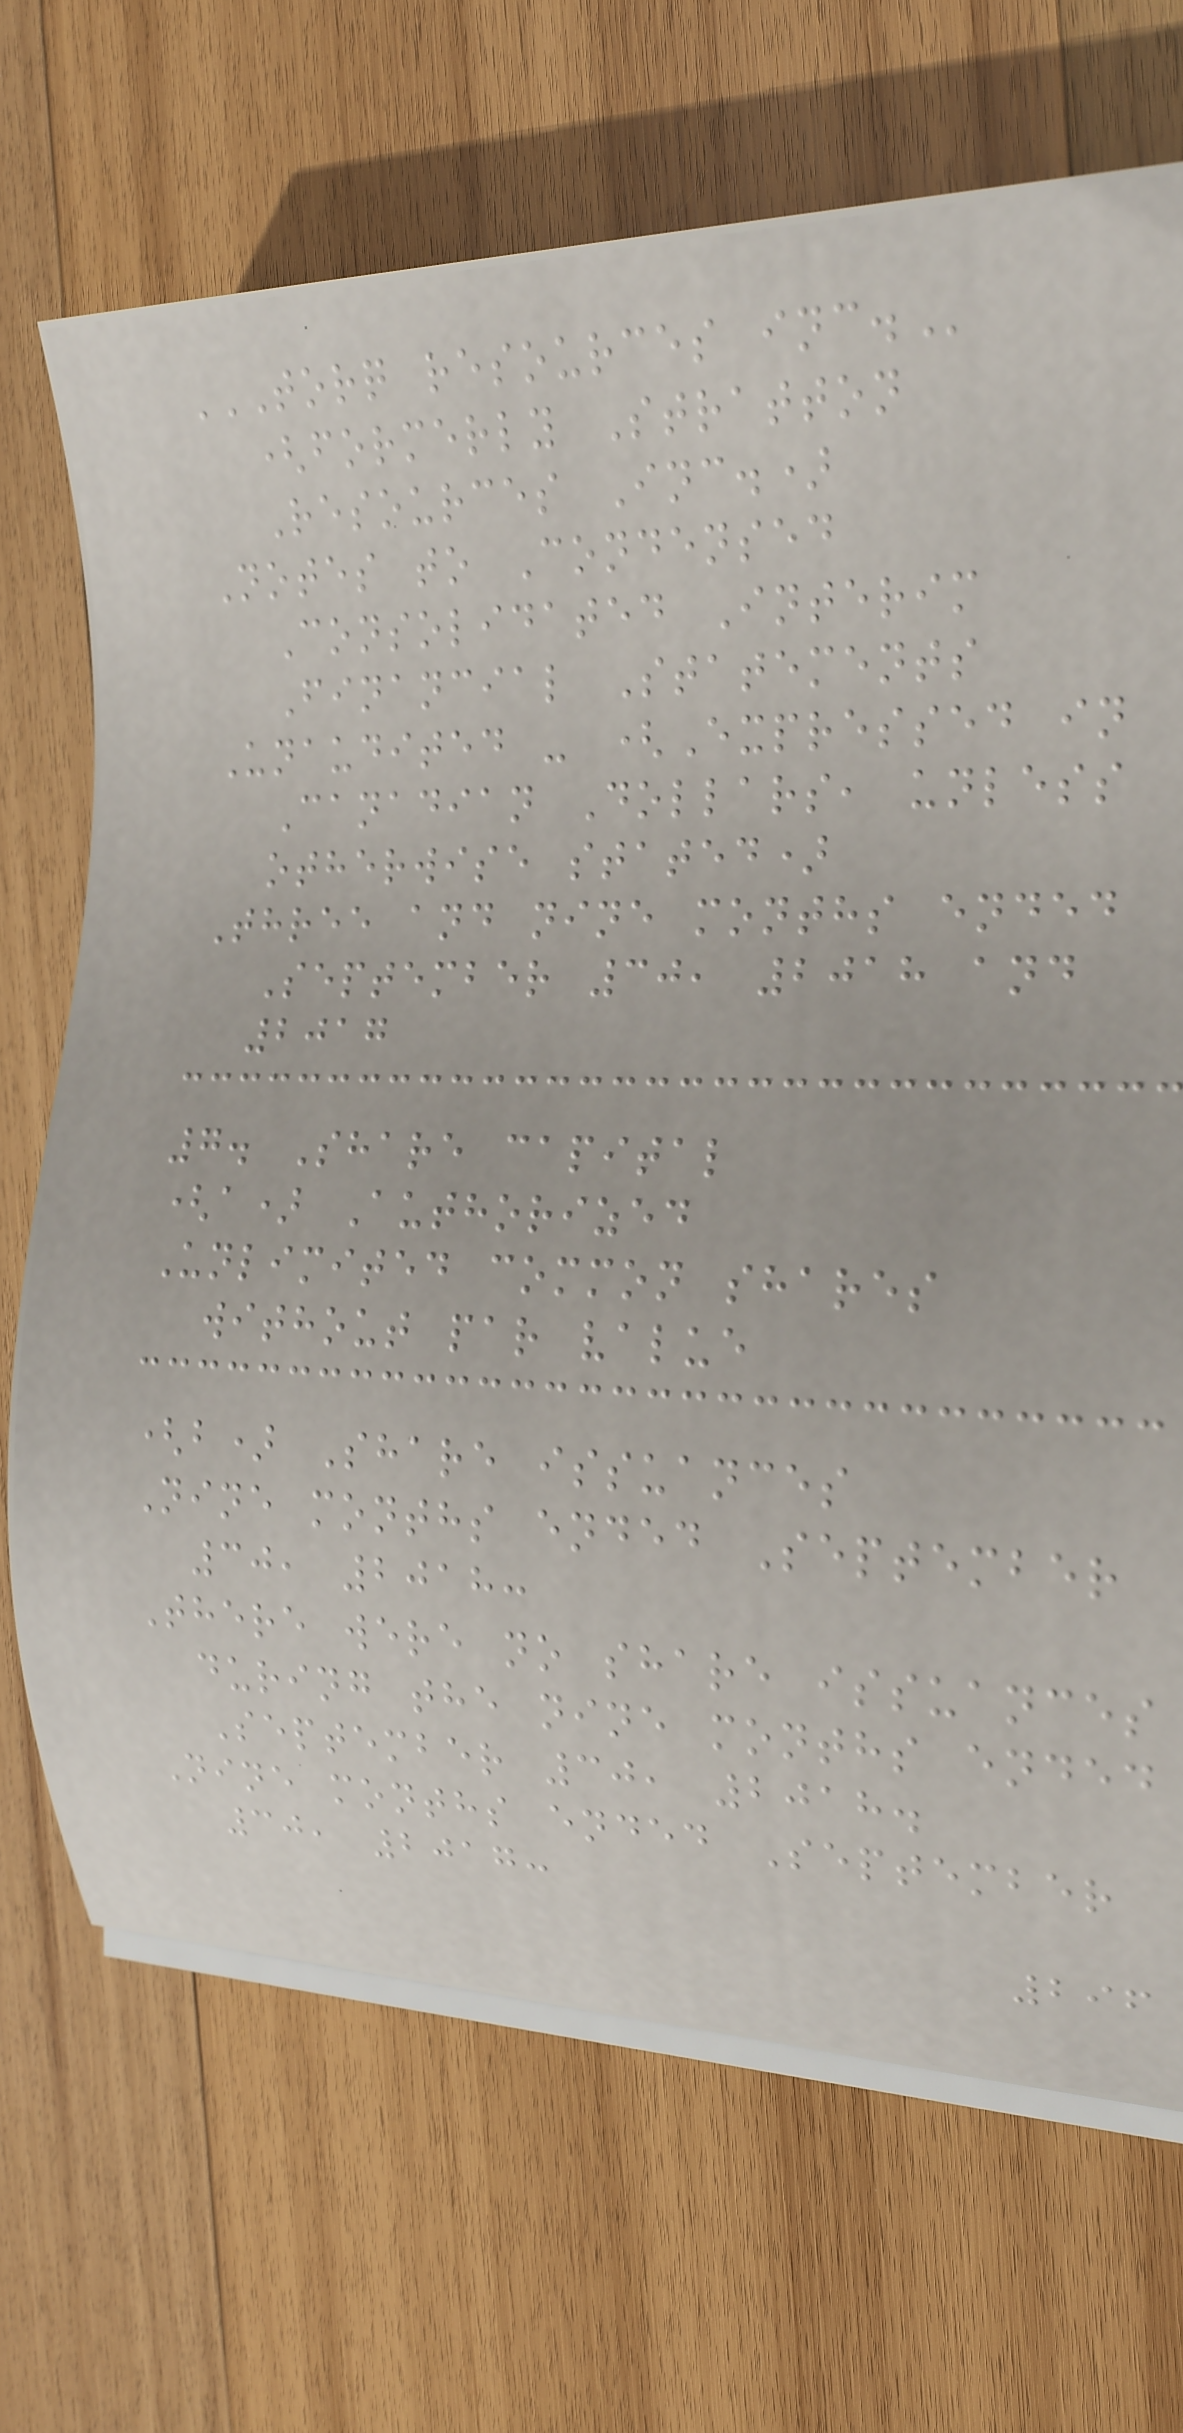TORQ RESOURCES INC.
(formerly Stratton
Resources Inc.)
Notes to Condensed
Consolidated Interim
Financial Statements
Unaudited - (Expressed in
Canadian Dollars, unless
otherwise stated)
Three and nine months ended
September 30, 2018 and
2017
7. Share capital
(a) Authorized
Unlimited common shares
without par value
(b) Share issuances
Nine months ended September
30, 2018:
There were no share issuances
during the nine months ended
September 30, 2018.
Nine months ended September
30, 2017:
296
